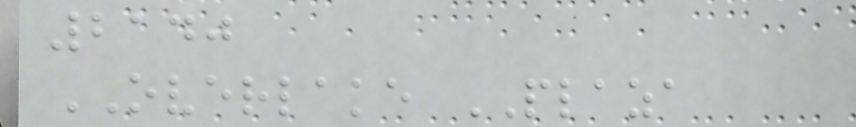2140
OVERLAKE PLAZA
